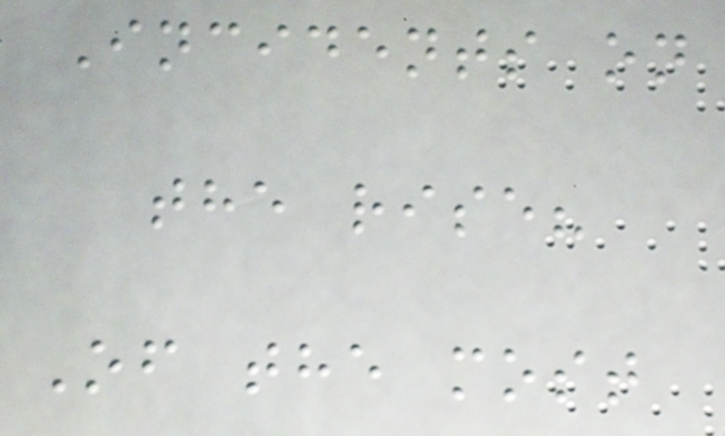Incidents on
the rise?
Of the most
